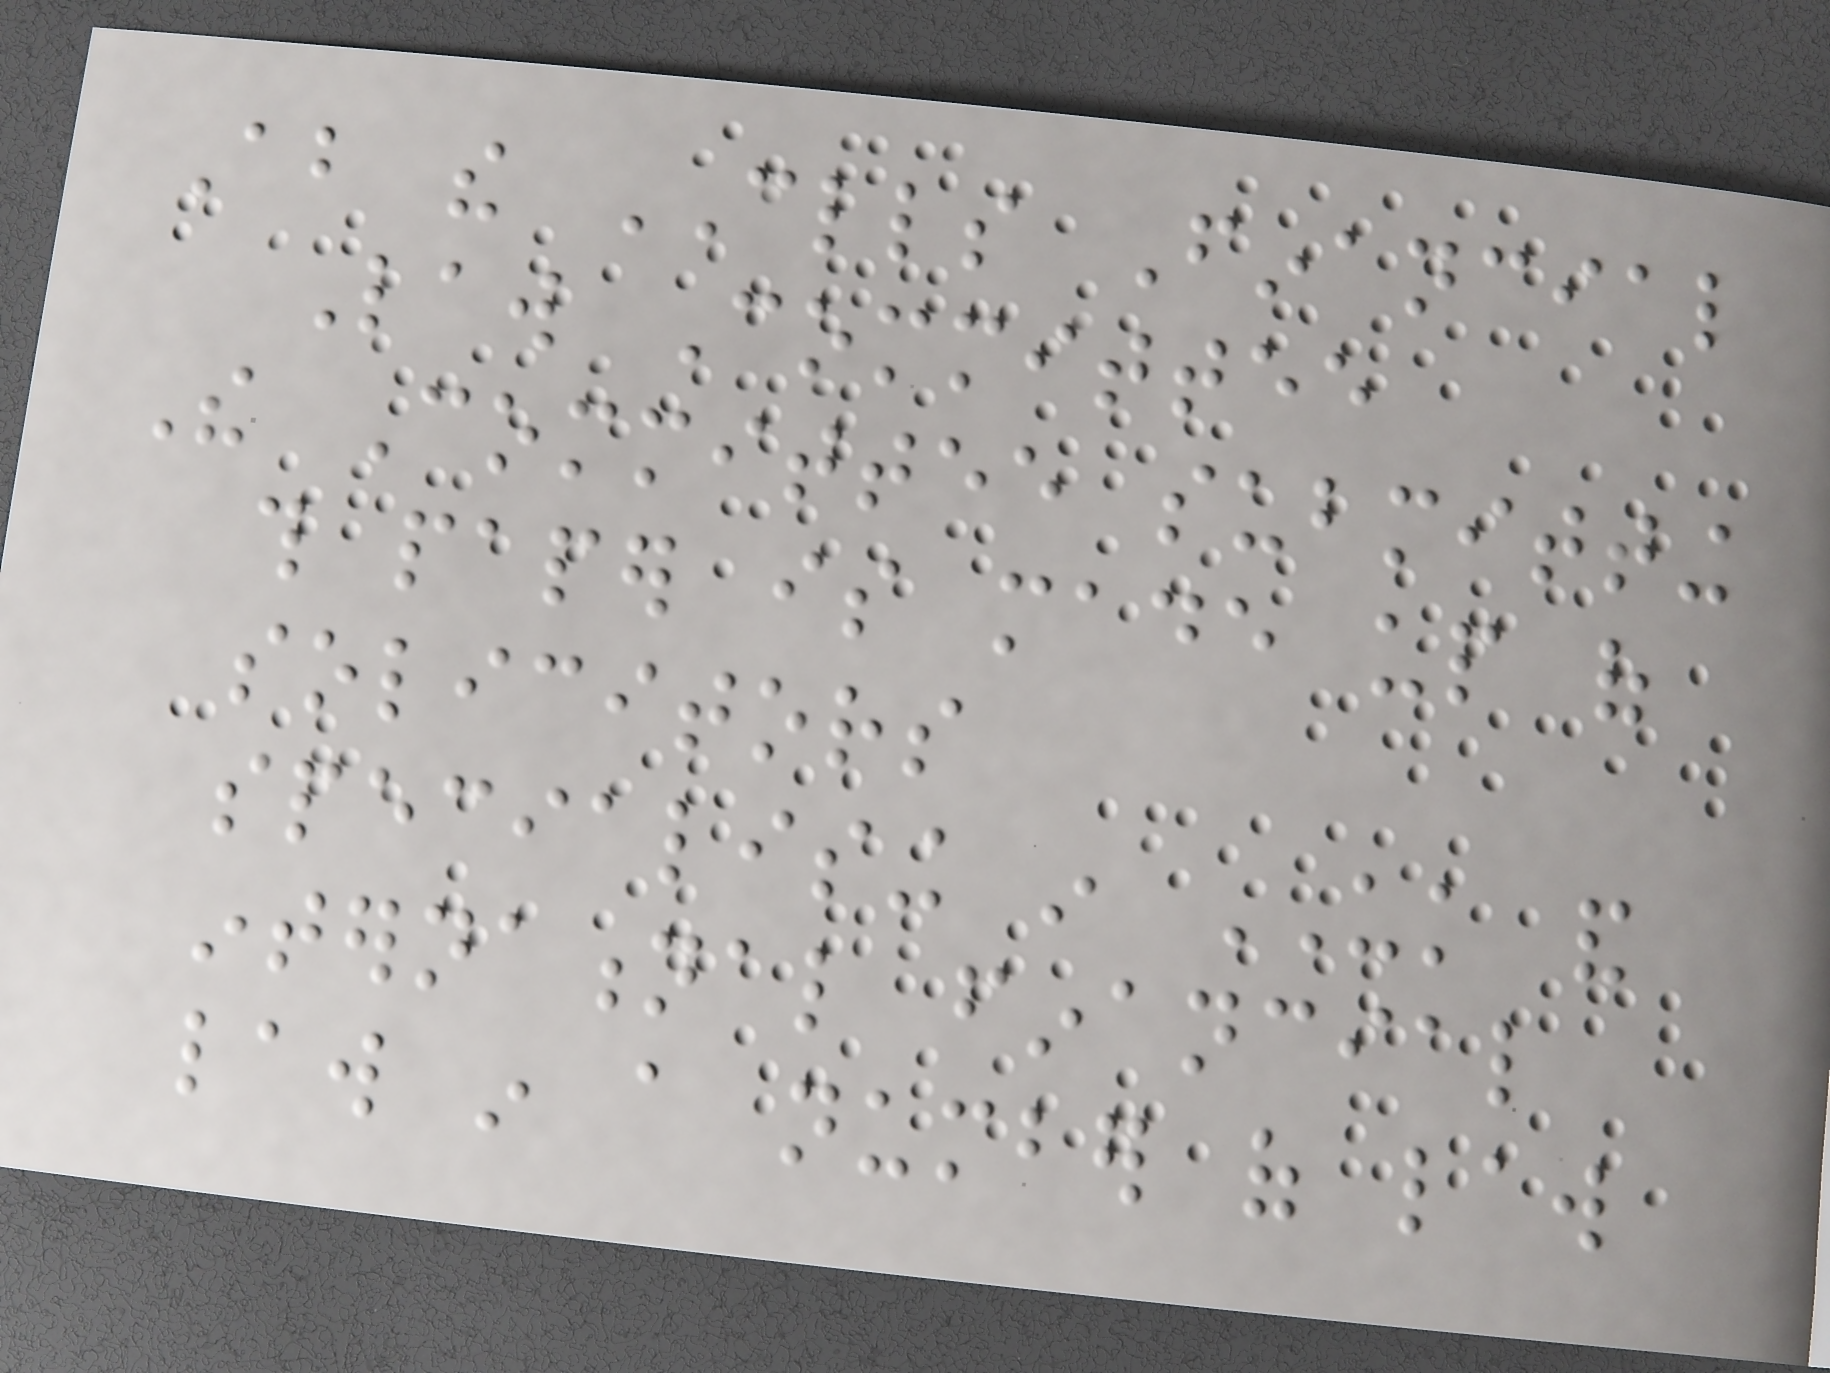About the CLLS Financial
Law Committee
The Committee submitting
this paper is made up of
solicitors
specialising in UK and
international financial
law in a number of law
